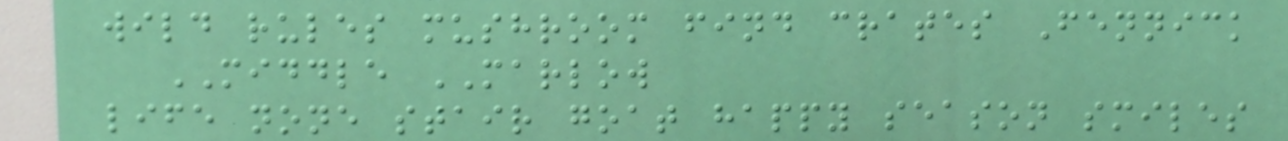wild rules mushroom find crates Fennick
MIDDLE MARLOW
life none stair goat happy season smiles
